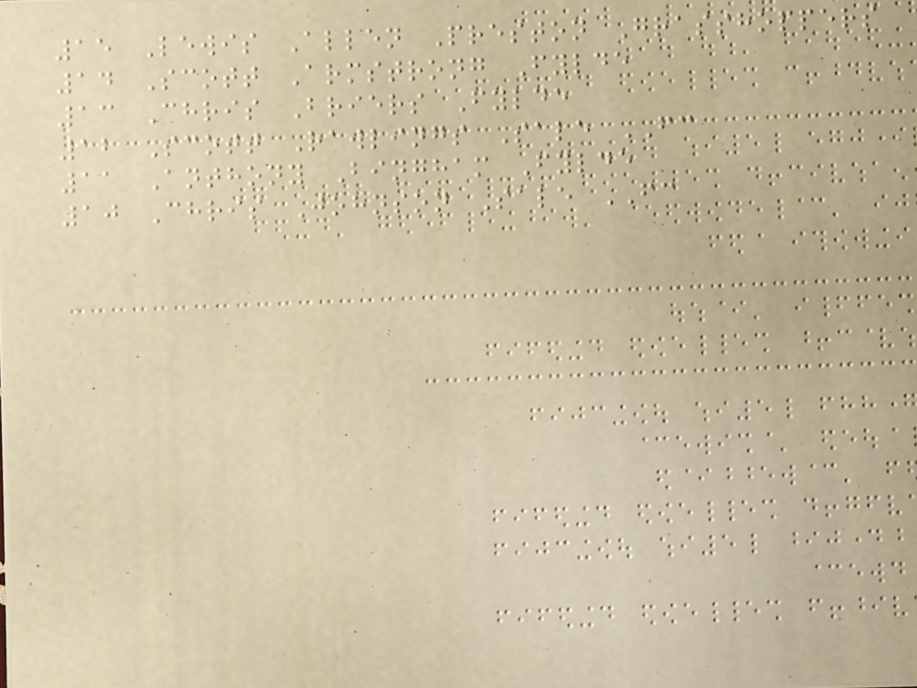15 Lewis Allen Preston Grasshoppers
14 Scott Armstrong Fylde
13 Chris Briers Fylde
12 Scott Rawlings Sale FC
11 Anthony Bingham Fylde
10 Chris Johnson Sale FC
